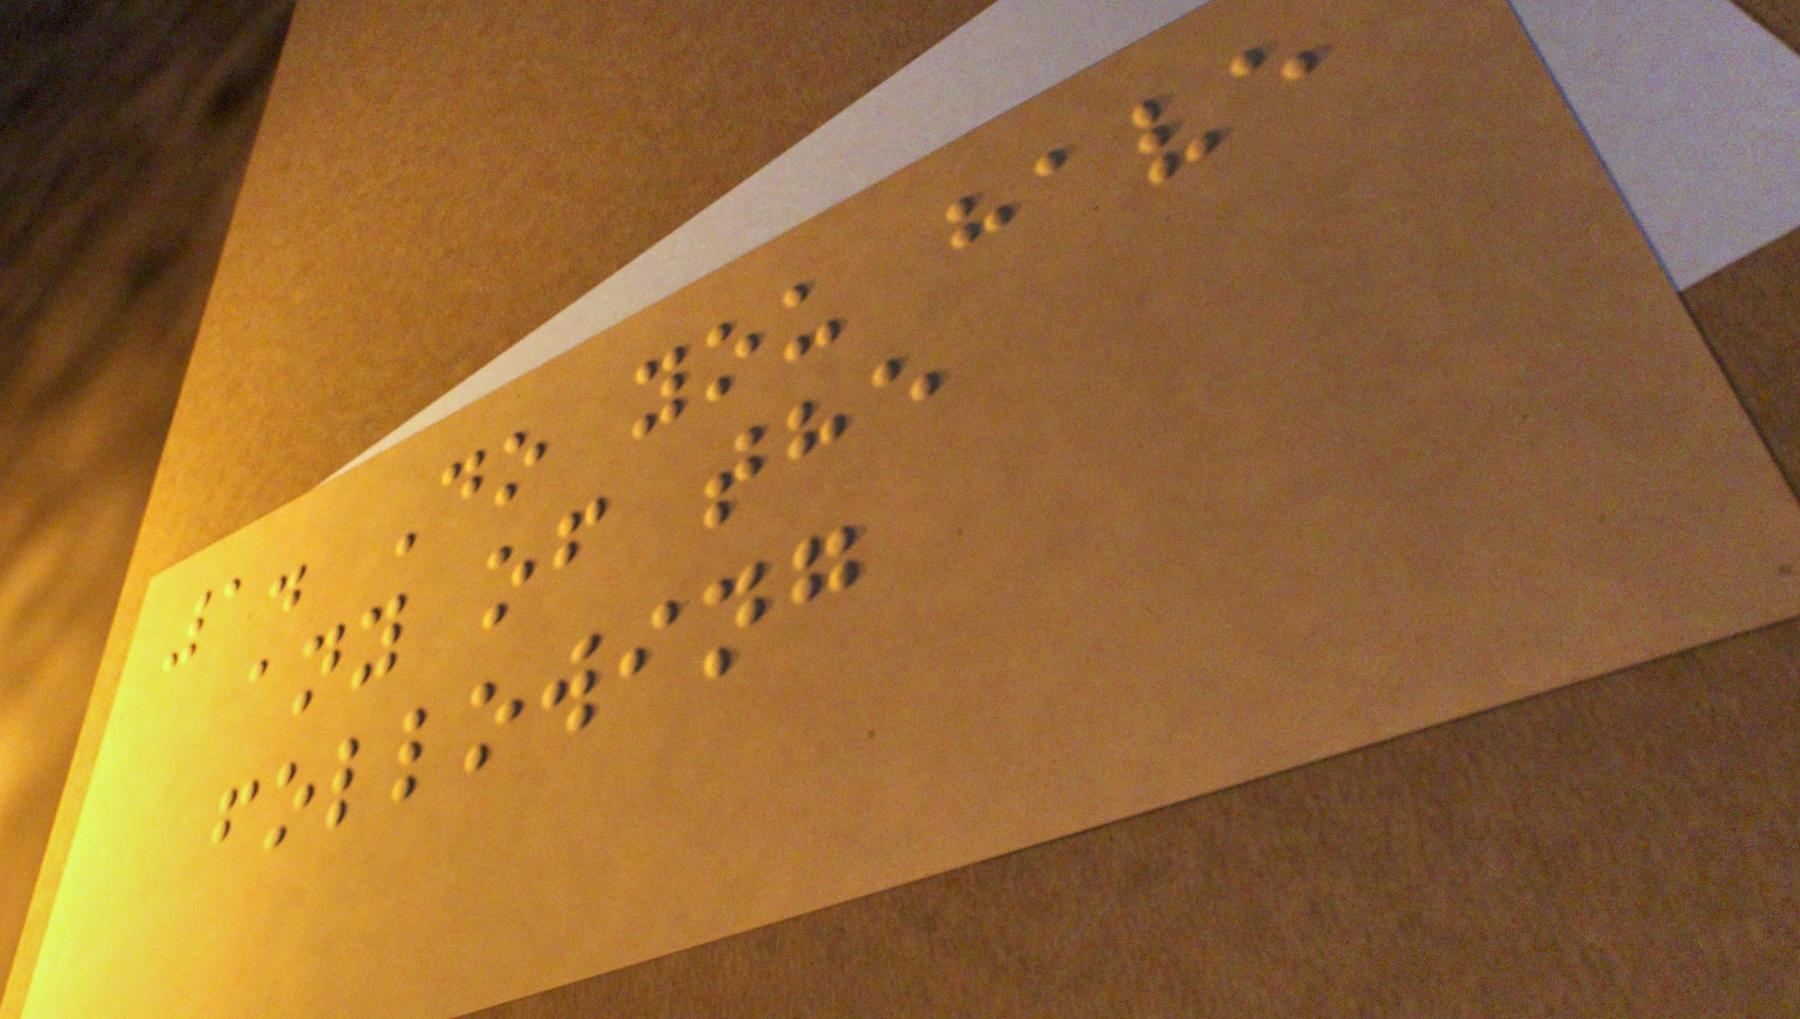1. Do you have
any of the
following
